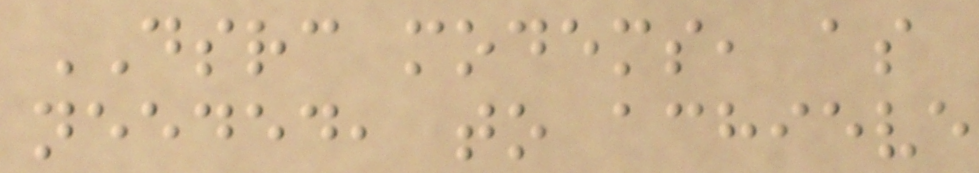DSRC modems, as
needed, to achieve
